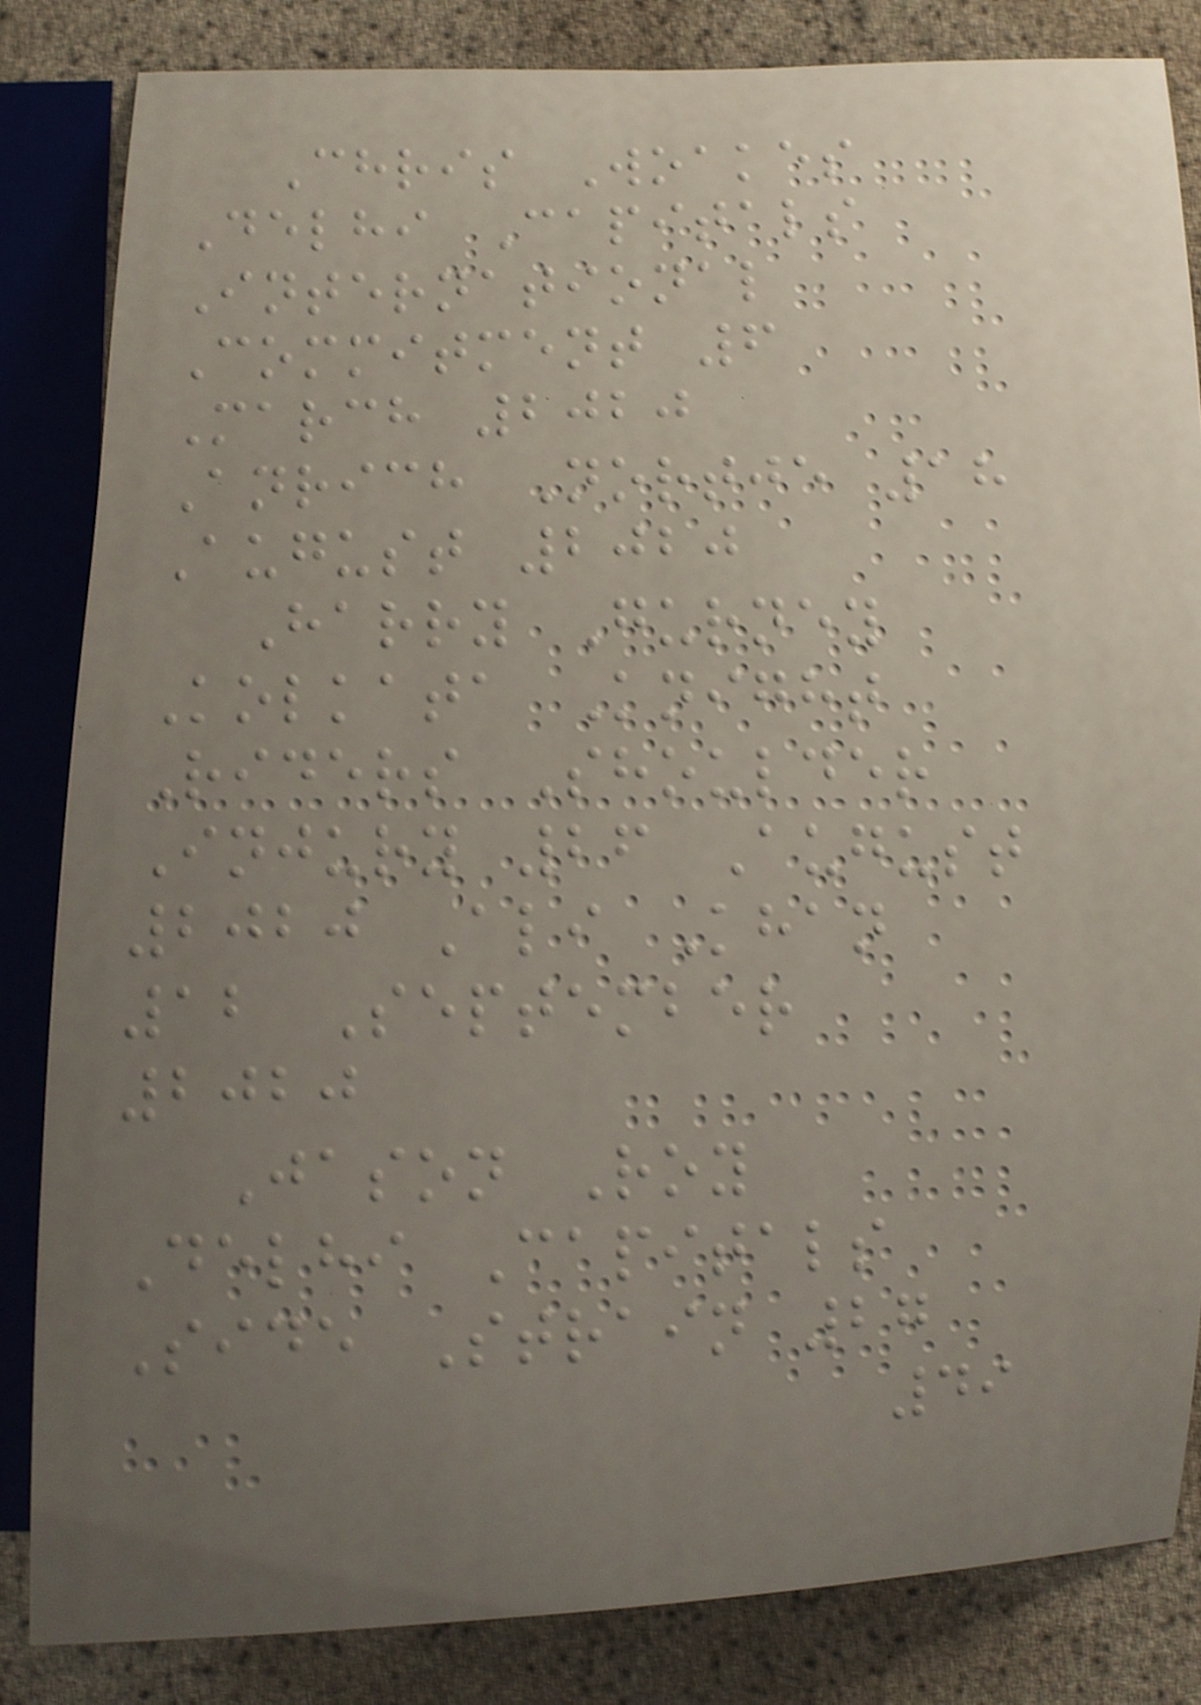Chris Woakes
Delhi Capitals
International
Commitment 6
March 2020
Anrich Nortje 18
August 2020
Harry Gurney
Kolkata Knight
Riders Shoulder
Injury 26 August
2020 Ali Khan
12 September
2020
Jason Roy
Delhi Capitals
Side Strain 27
49
